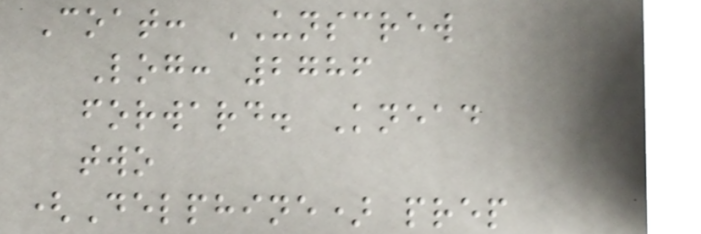Coat: UNSCREW
Log: 2786
forward. Knead
two
(Delphine) prep
